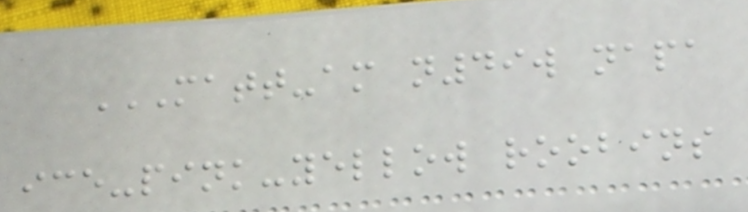MATT-AM N49W NAPA
ICE-PINK-YELLOW ROOBINS
